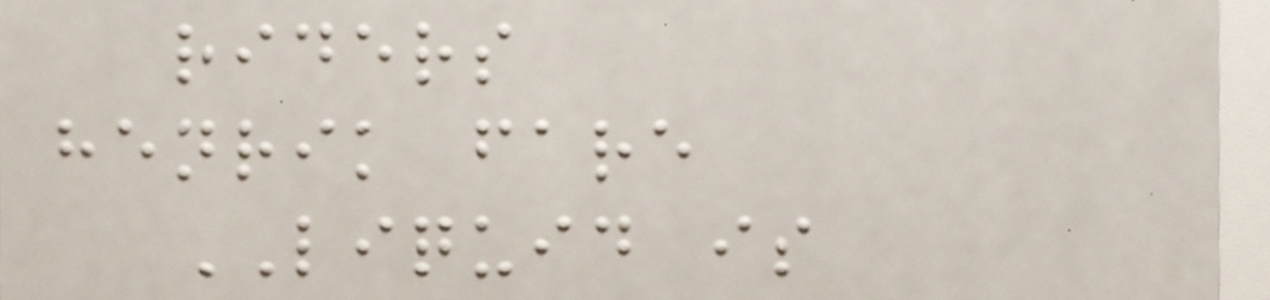riders
henrik fare
LIQUID is
